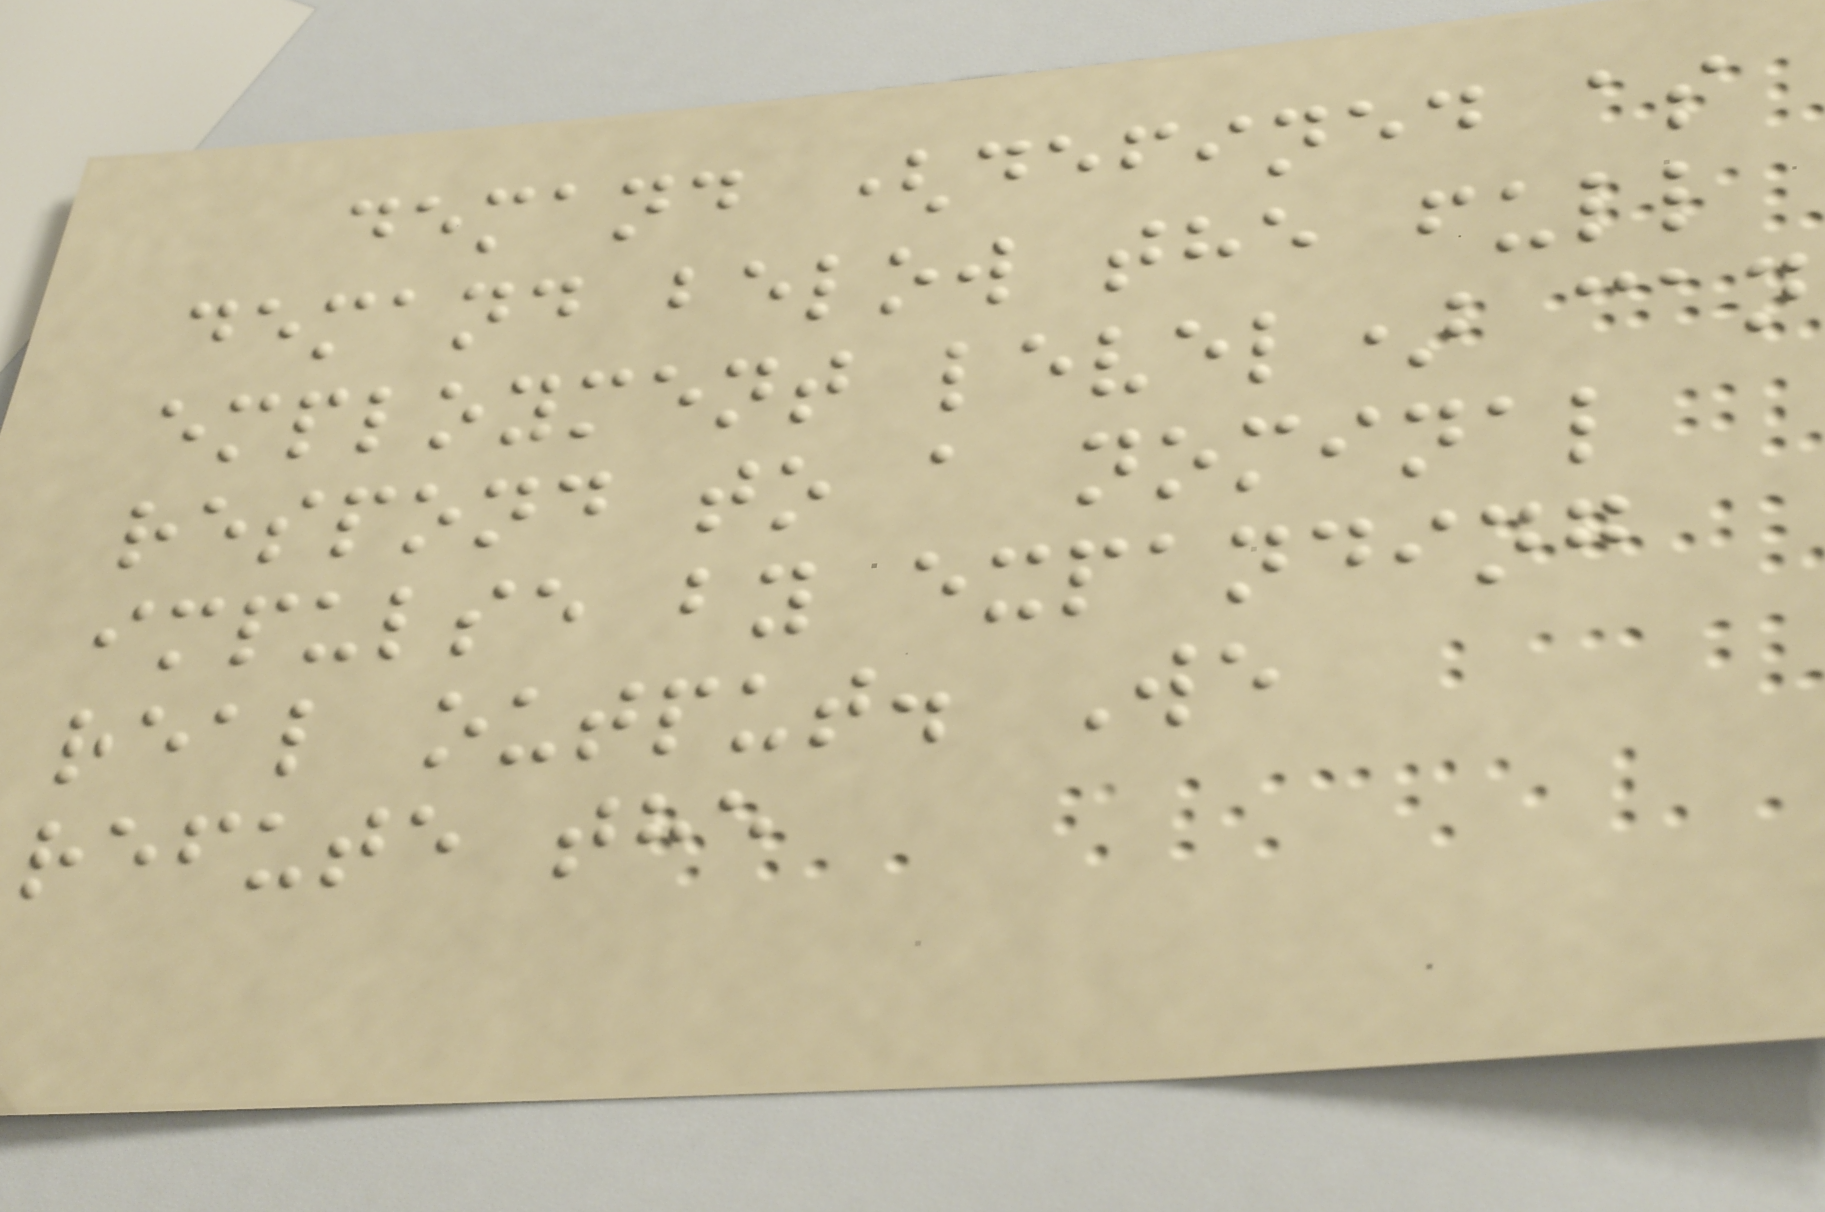demand (defined as
demand below the full
employment level) can
respond to a nominal
impulse by expanding
real output. We
refute the
